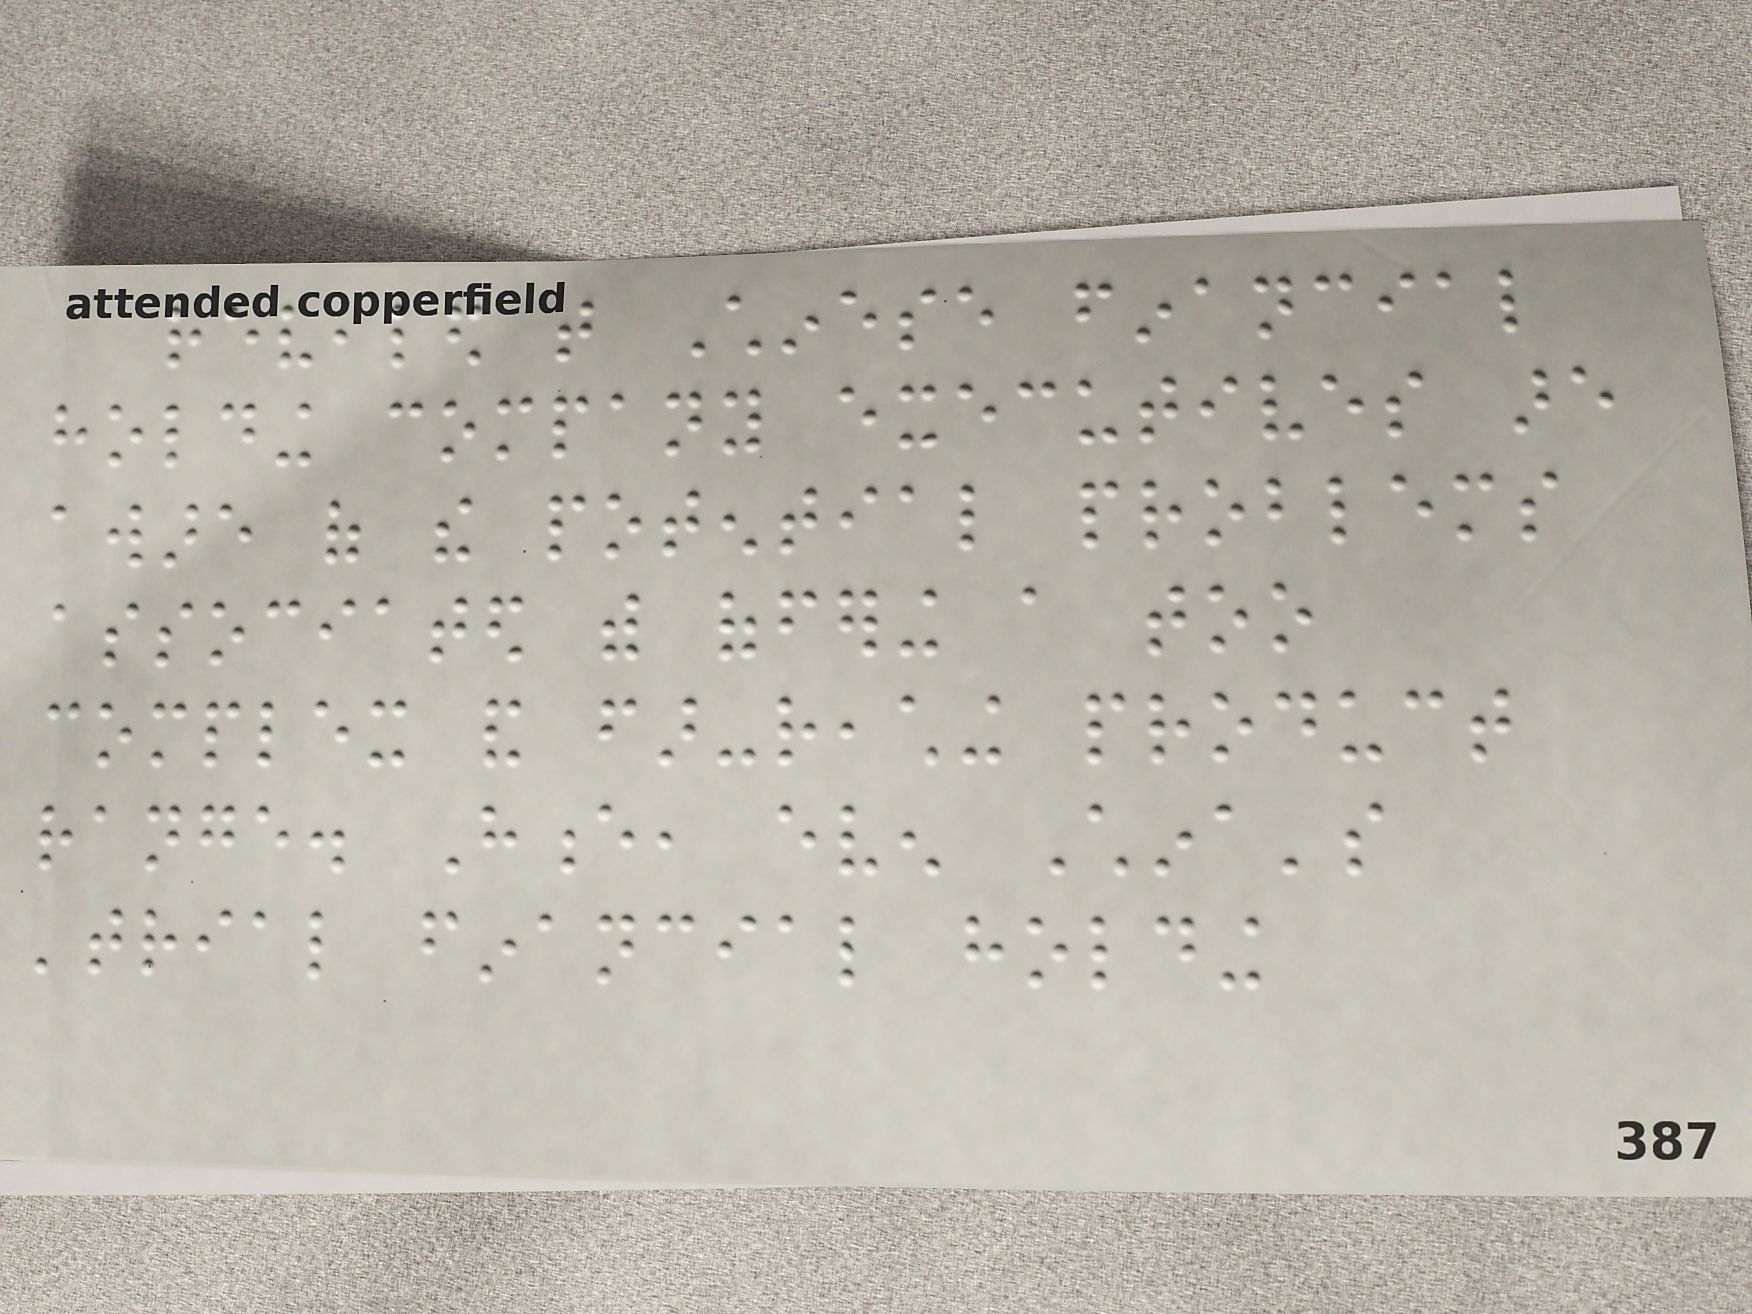revealed that Chinese financial
holding company executives are
aware of the potential problems
associated with offering a too
complex and far-reaching product
range. Hence, even China's
'trial financial holding
